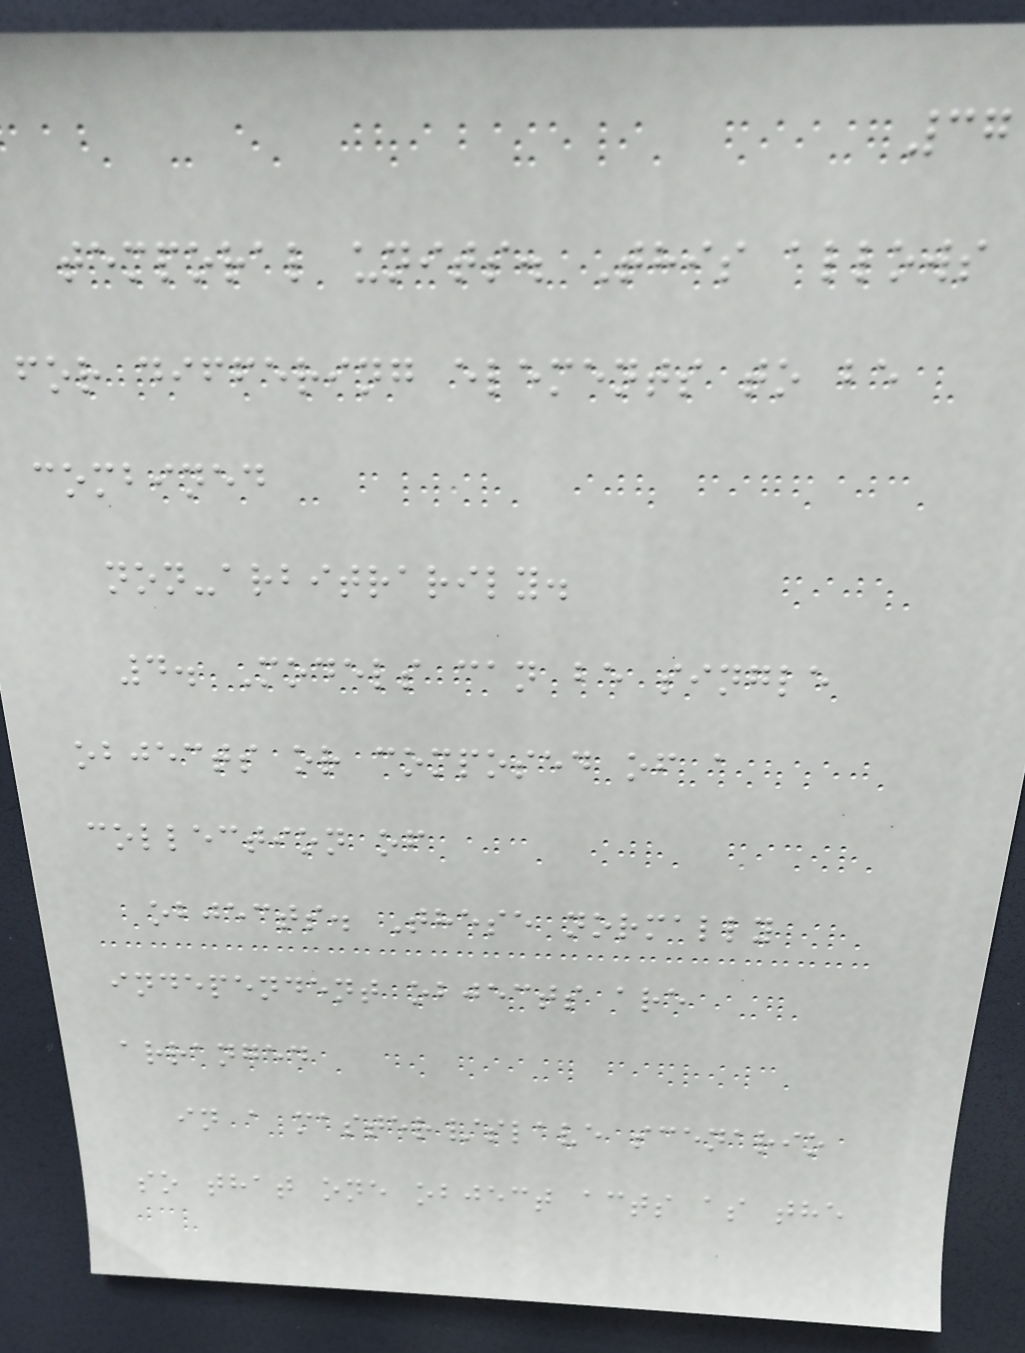37
temporal units. This allows
for differing elements to be
combined
non-arbitrarily.
4. Models can be single
objects or composed of a
collection of
objects. These normally
independent objects are
arranged
in a master/slave scenario
so that one object acts as the
